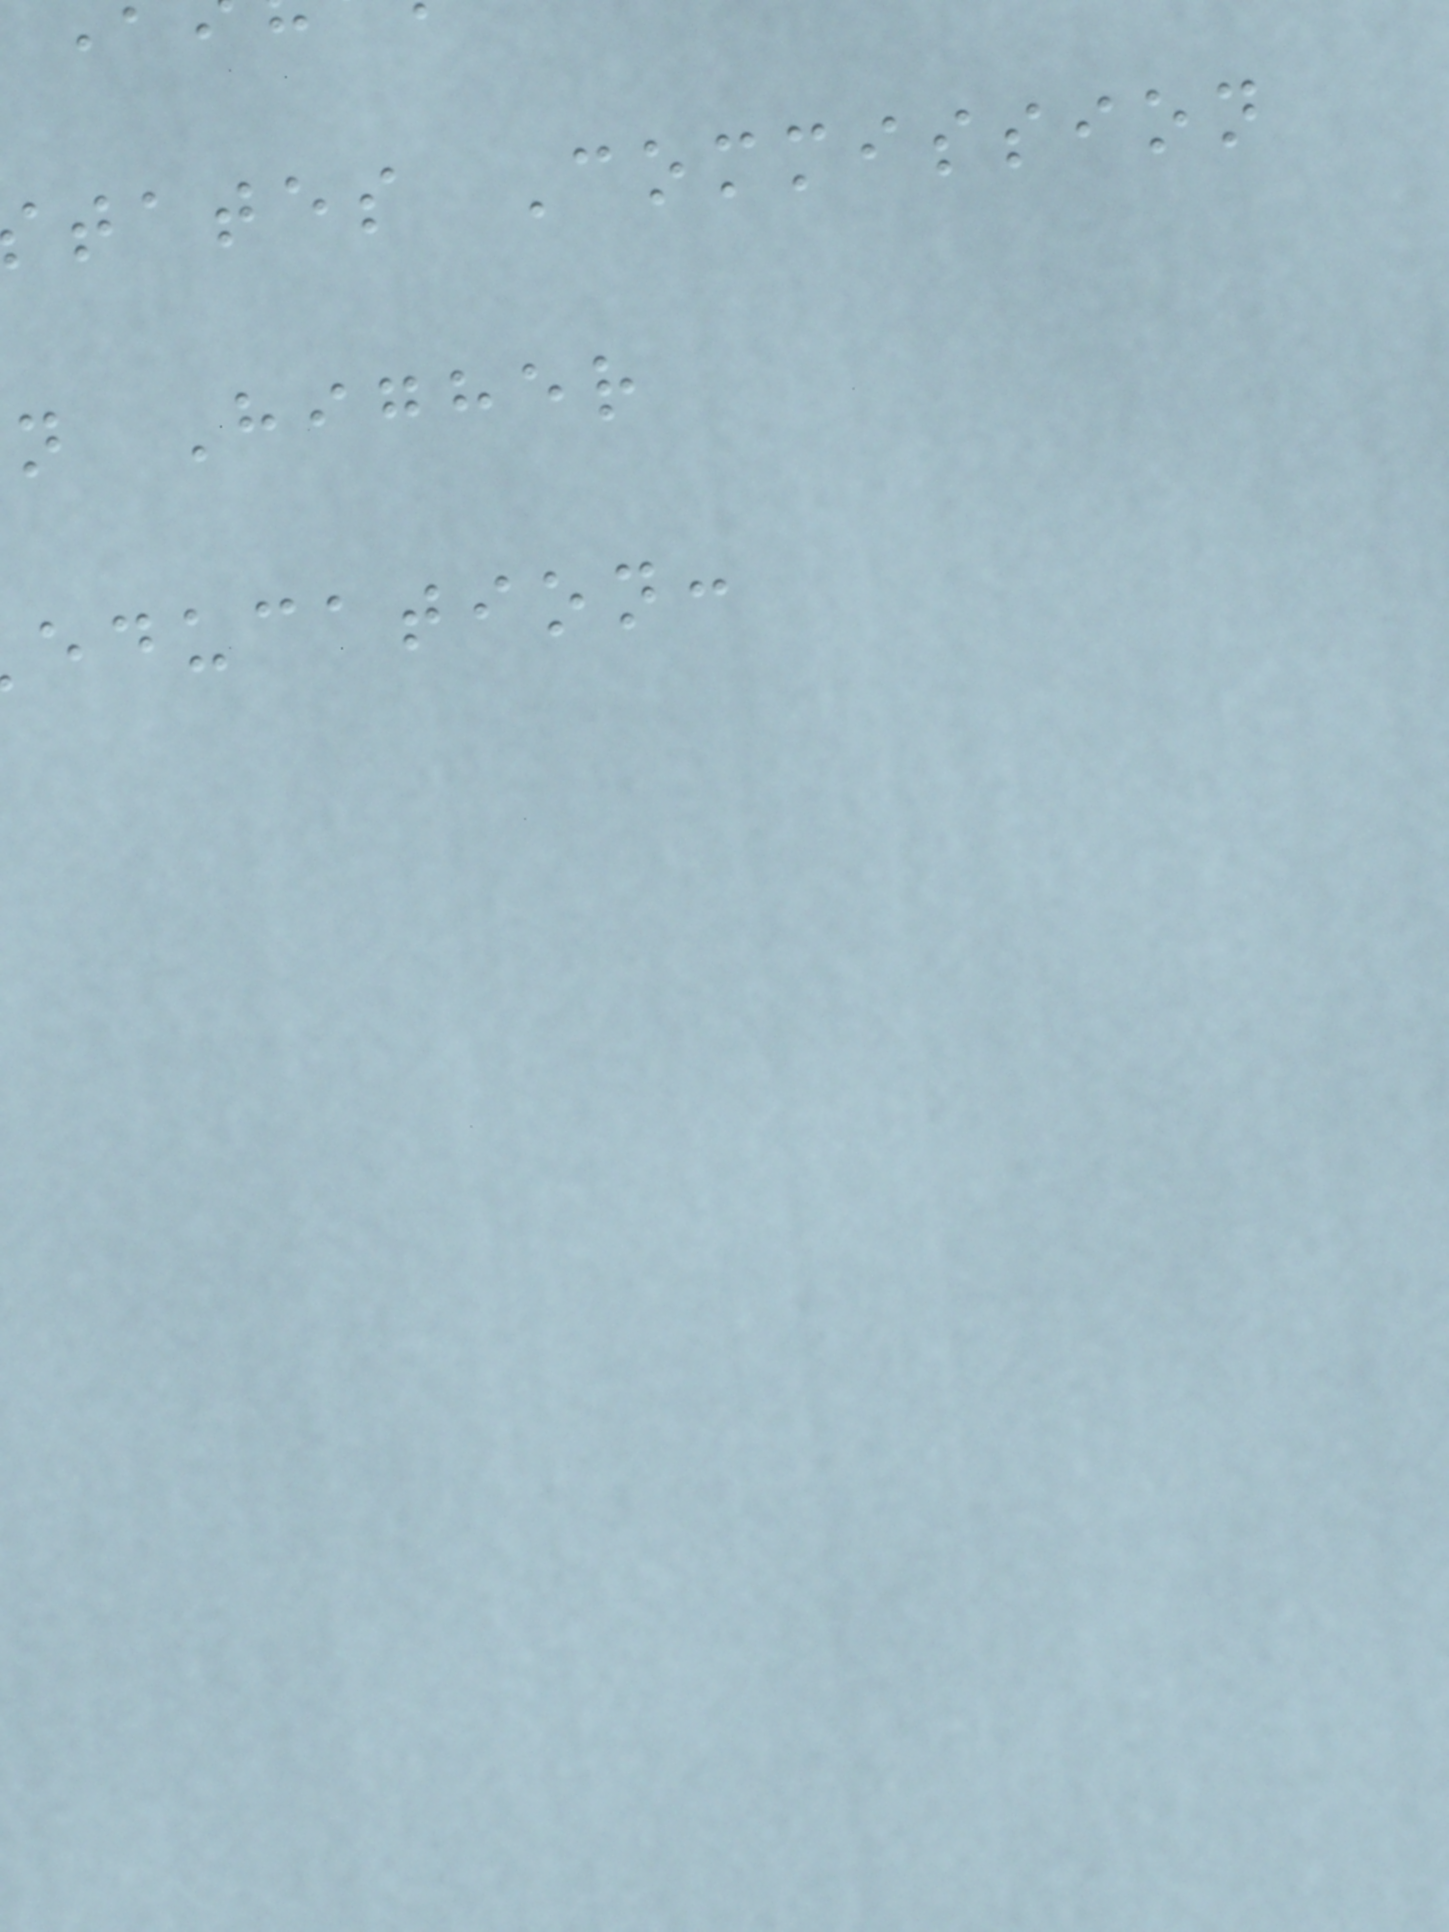tates Commission
n Higher
education:
